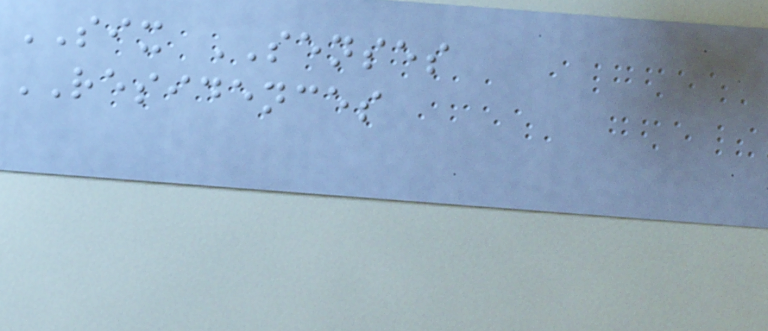SIX SENSES
RESIDENCES
